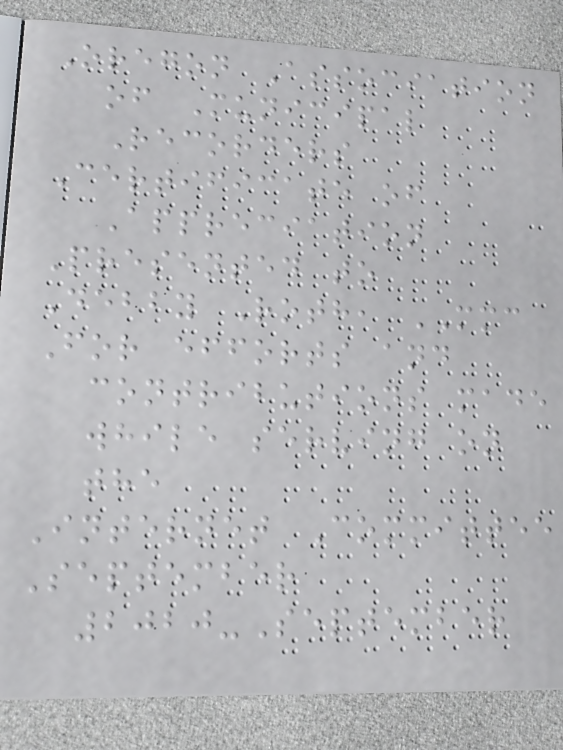Oregon Association
of Municipal
Recorders
Certificate of
Appreciation
Presented to
Debby Roth, MMC
For efforts and
contributions made
while serving on
the
Internet Committee
September
2020-September
